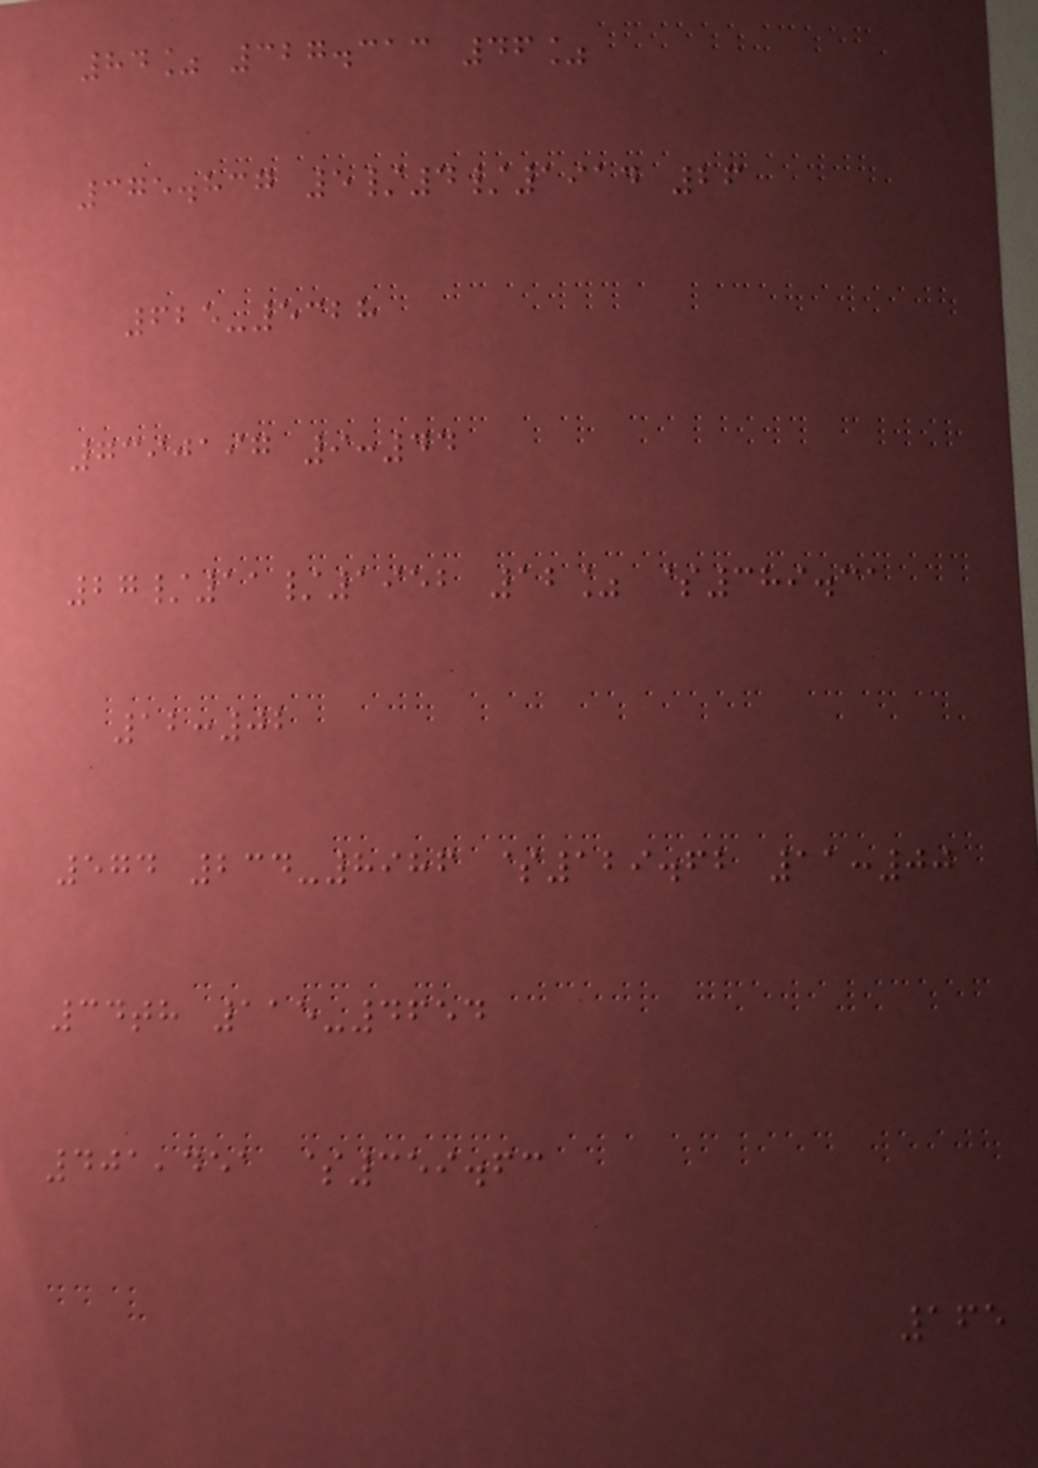84% 327.313 46%
375.837 5/4/1914 26
625-5328
7390197 9:44
27/11/1952 12% $389.31
12:02
574 234-8986 $129.62 11:00
34th 115-4654
401,451 $359.63
165
